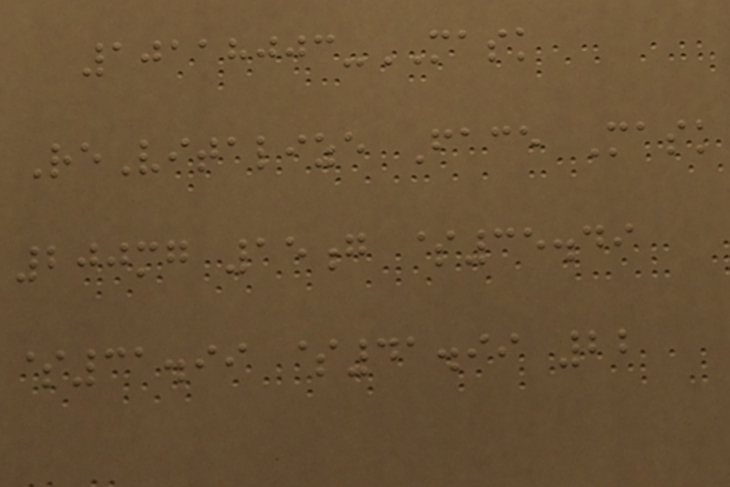10118003-MASK
ReVitalize Face Mask
200mg 15g $35.49
$31.99 $41.99 22
